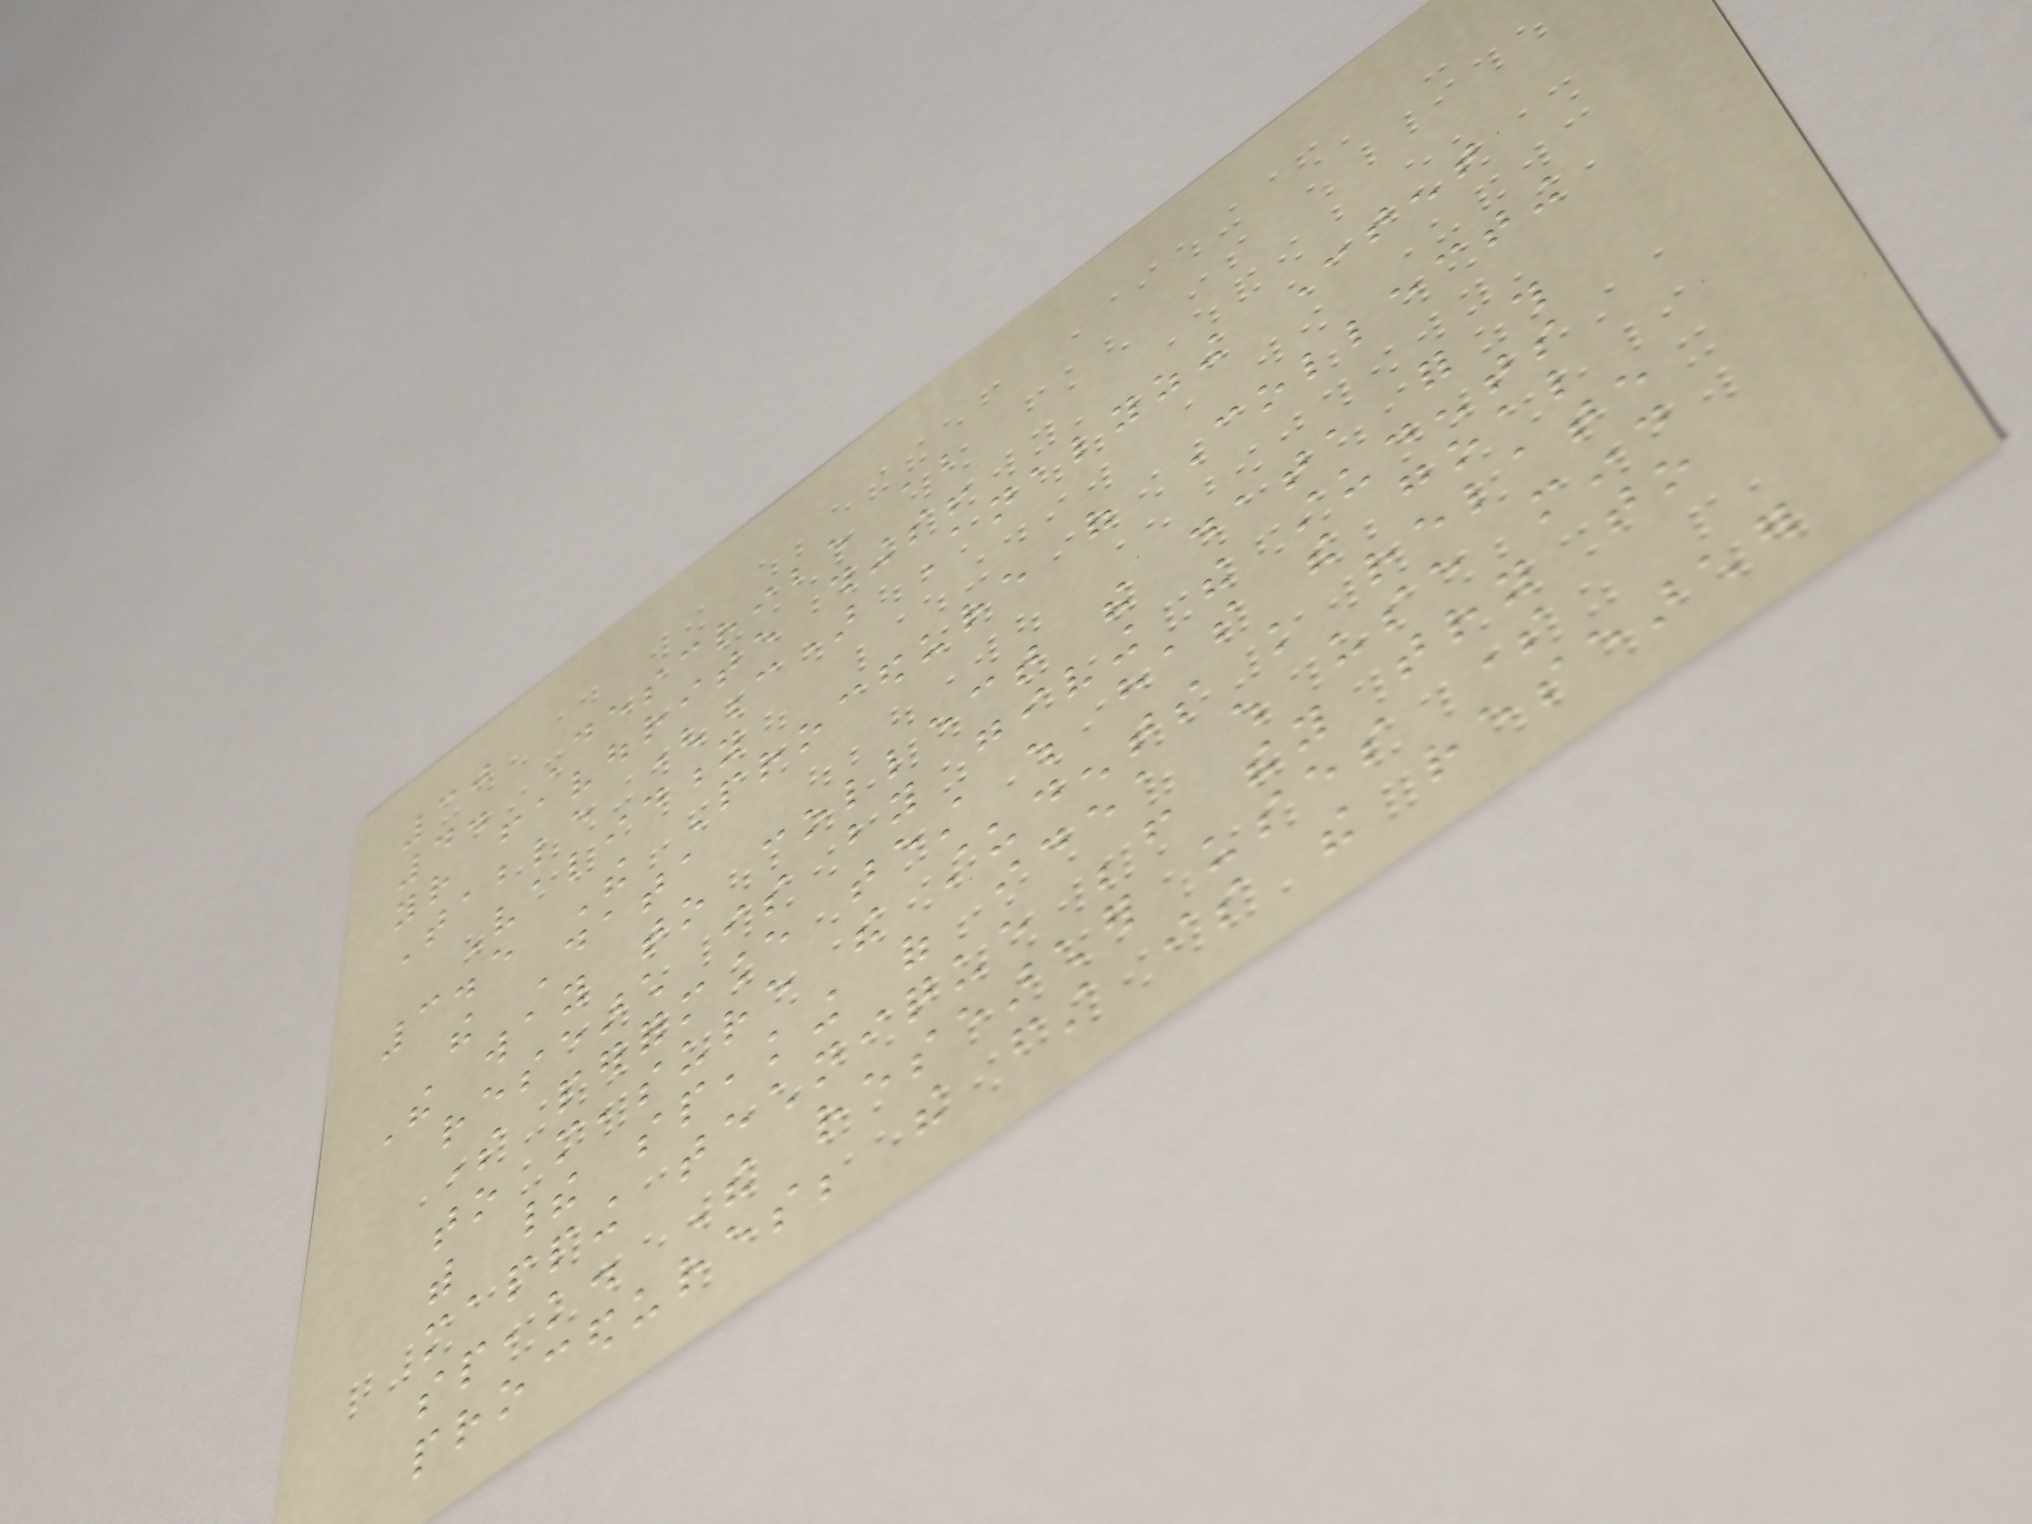30
4. Describe about
your favourite things!
Table (c) Analyzing Content
Validity
3.5 The Procedure of Collecting
the Data
The way to collect the data for this
research is by giving the students
some performance test which has the goal
to measure the students knowledge relate
with their speaking of idea which use mind
mapping technique before they try to
speak. The researcher uses some
procedures; the first is the researcher
